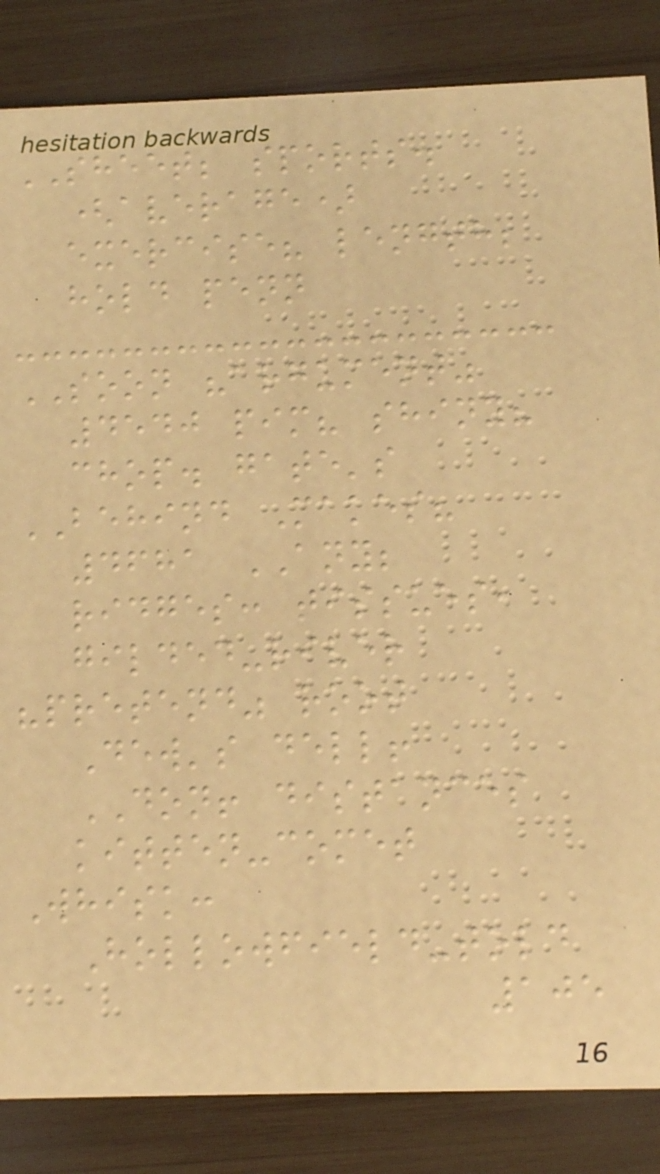SHEET; sports.
(average)
exercise? length;
hold penn
SOON "argument"
4540 pim? shiny?
chop. gate's
BEHIND Makes?
4681 ANY;
ridges: tissues,
gilded-river
"pretend" root
Dew's dell!
DON! distances
kitten-comet
Whisk:
Hollowfield-told
105
